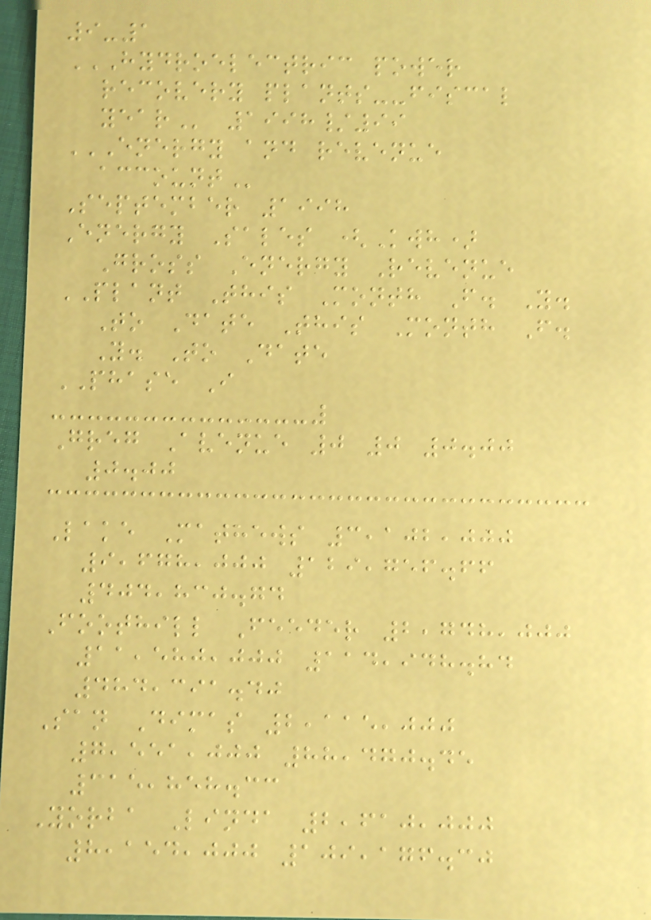9-1
HYDROELECTRIC POWER
RECOVERY PLANTS--FISCAL
YEAR 1998/99
ENERGY AND REVENUE
ACCOUNT
September 1998
Energy Sales (Kwh)
Gross Energy Revenue
PLANT This Month F. Y.
To Date This Month F.
Y. To Date
PHASE I
Greg Avenue 0 0 0.00
0.00
Lake Mathews 3,102,000
9,678,000 129,756.66
404,830.74
Foothill Feeder 2,748,000
11,580,000 114,948.84
484,391.40
San Dimas 2,115,000
7,551,000 88,470.45
315,858.33
Yorba Linda 2,610,000
8,154,000 109,176.30
